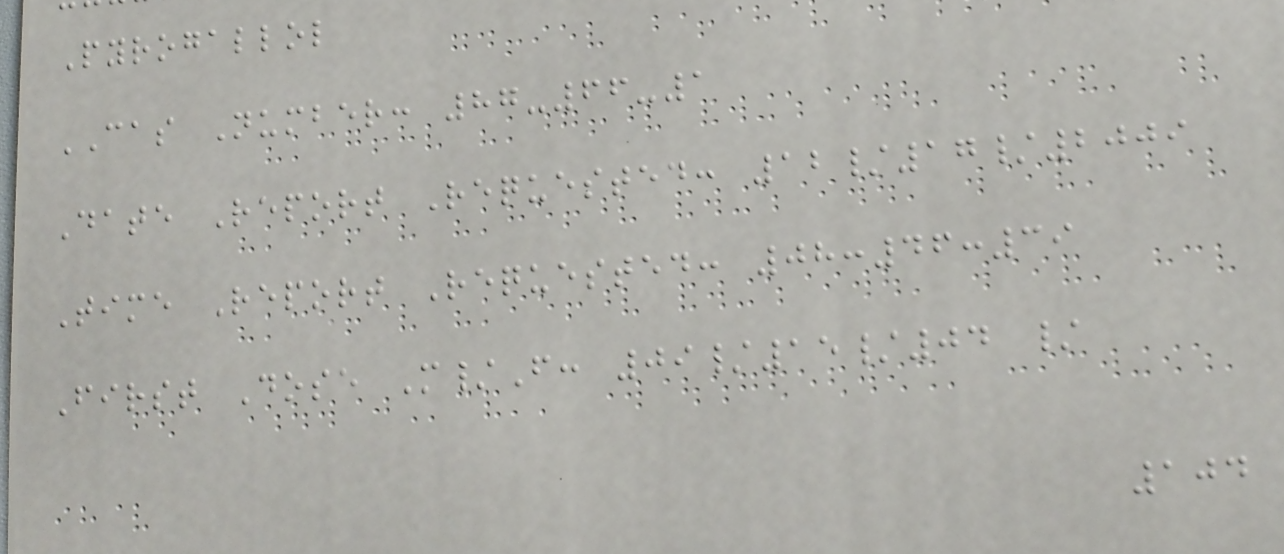Pyrogallol
CAS Number: 87-66-1
Date Report Requested: 12/17/2009
Time Report Requested: 08:46:39
First Dose M/F: 09/15/04 /
104
